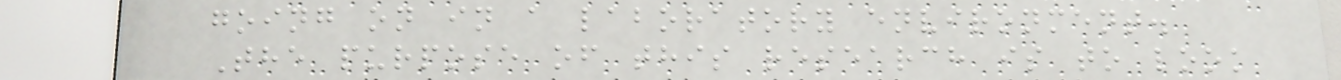going on in a laboratory environment.
The purpose of this research is to look
